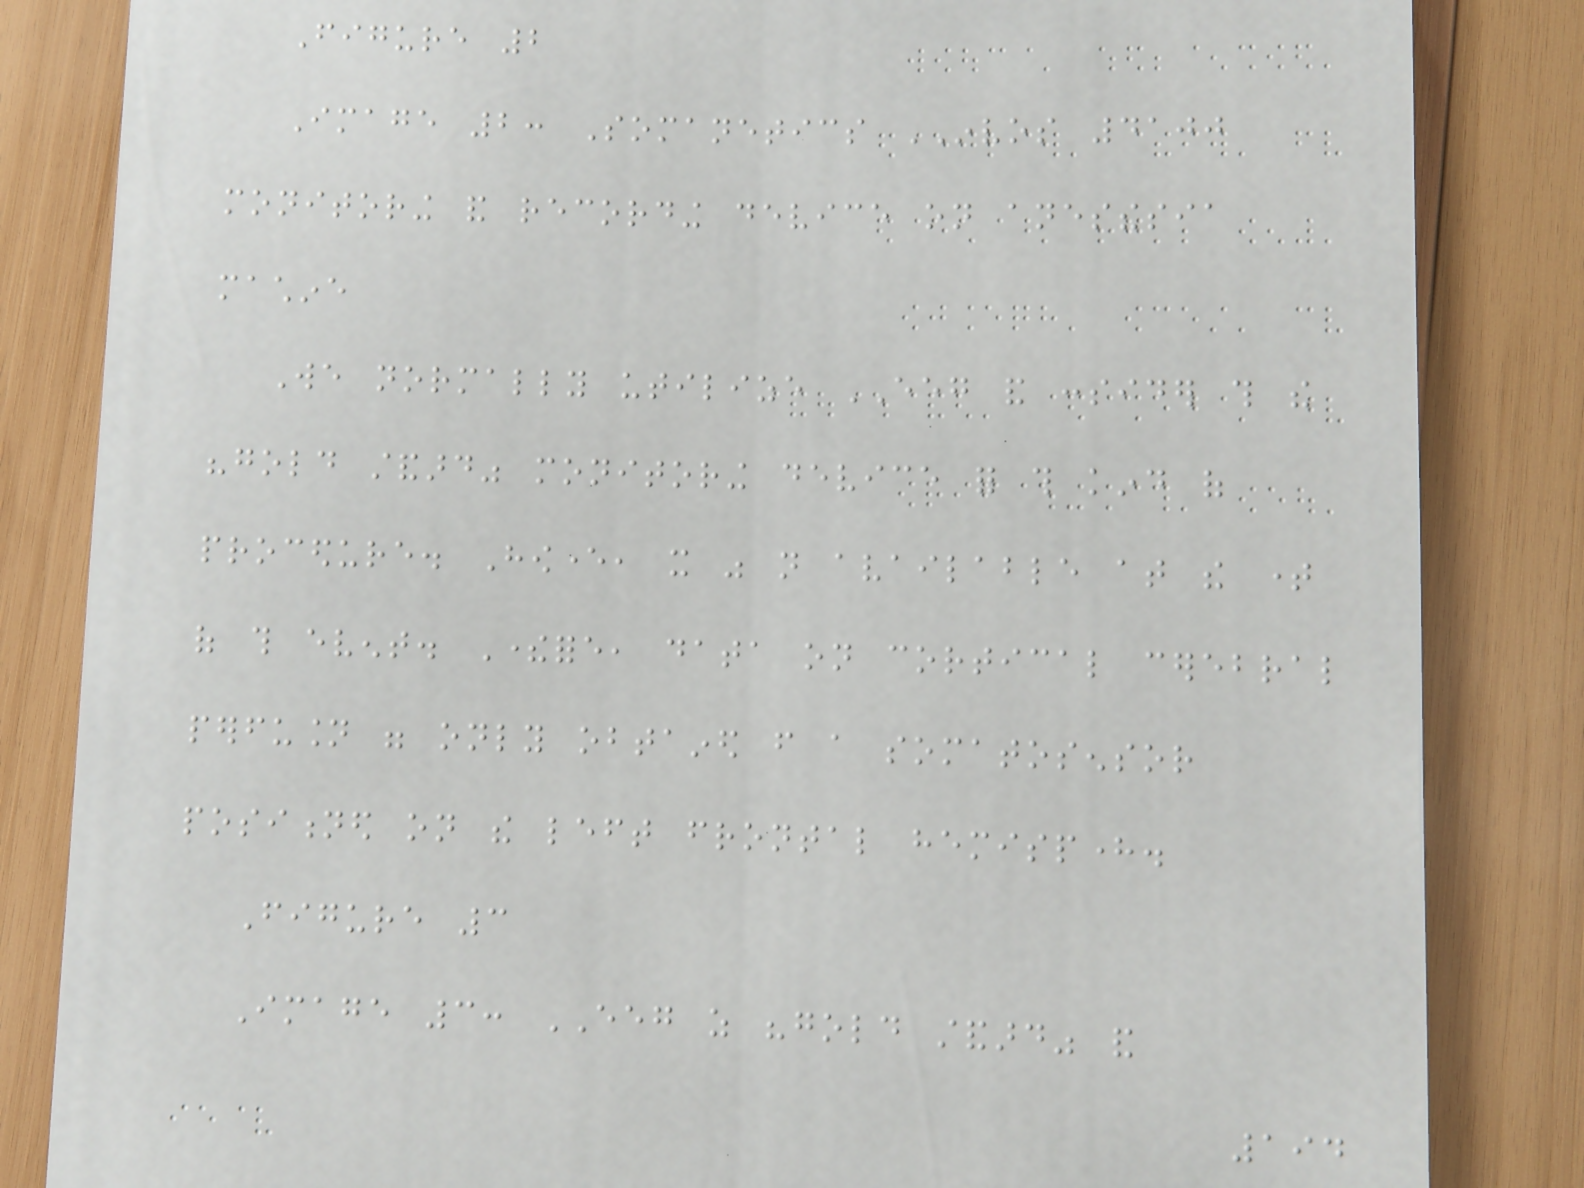Figure 2
Image 2: Somanetics INVOS 4100
monitoring and recording device on anesthesia
machine
We normally utilize EEG and consider this the
"gold standard" monitoring device for this kind of
procedure. However, it was not available at the time
of this event. Therefore, data on cortical cerebral
perfusion were only obtained from a somatosensor
positioned on the left frontal hemisphere.
Figure 3
Image 3: EEG as "gold standard" and
194
